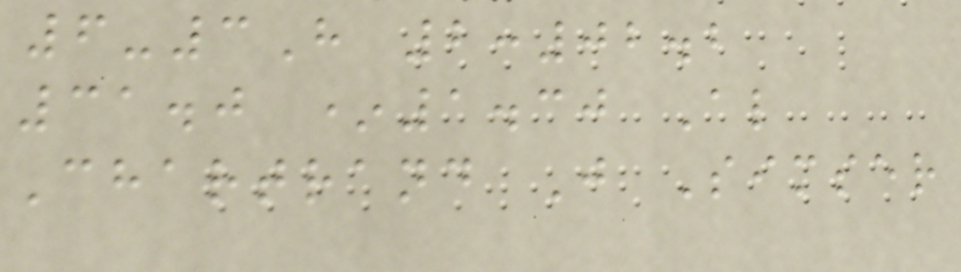6-3H 2:02.2
31.0 *1.30 Al
Chartrand J Simser
